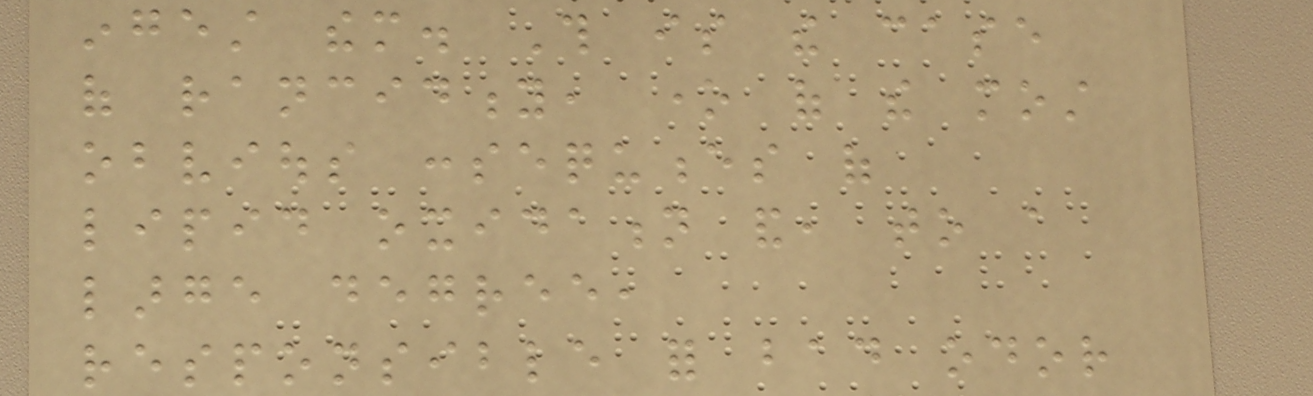ingest them. This is the case
of rancidity, one of the most
obvious consequences of
lipid oxidation and, to a
large degree,
responsible for bad odor
